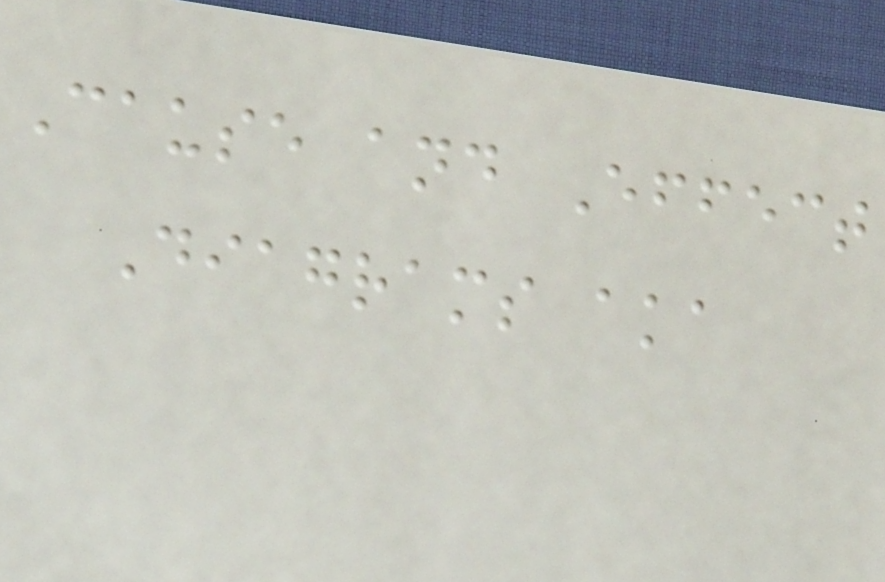Cause and Effect
Diagrams aka
